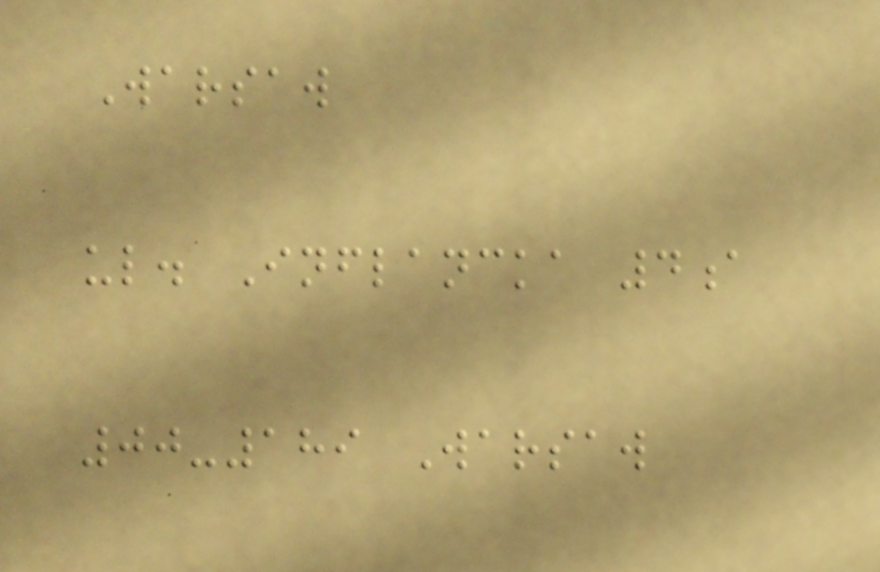Warsaw
ul. Inflancka 4a
00-189 Warsaw
